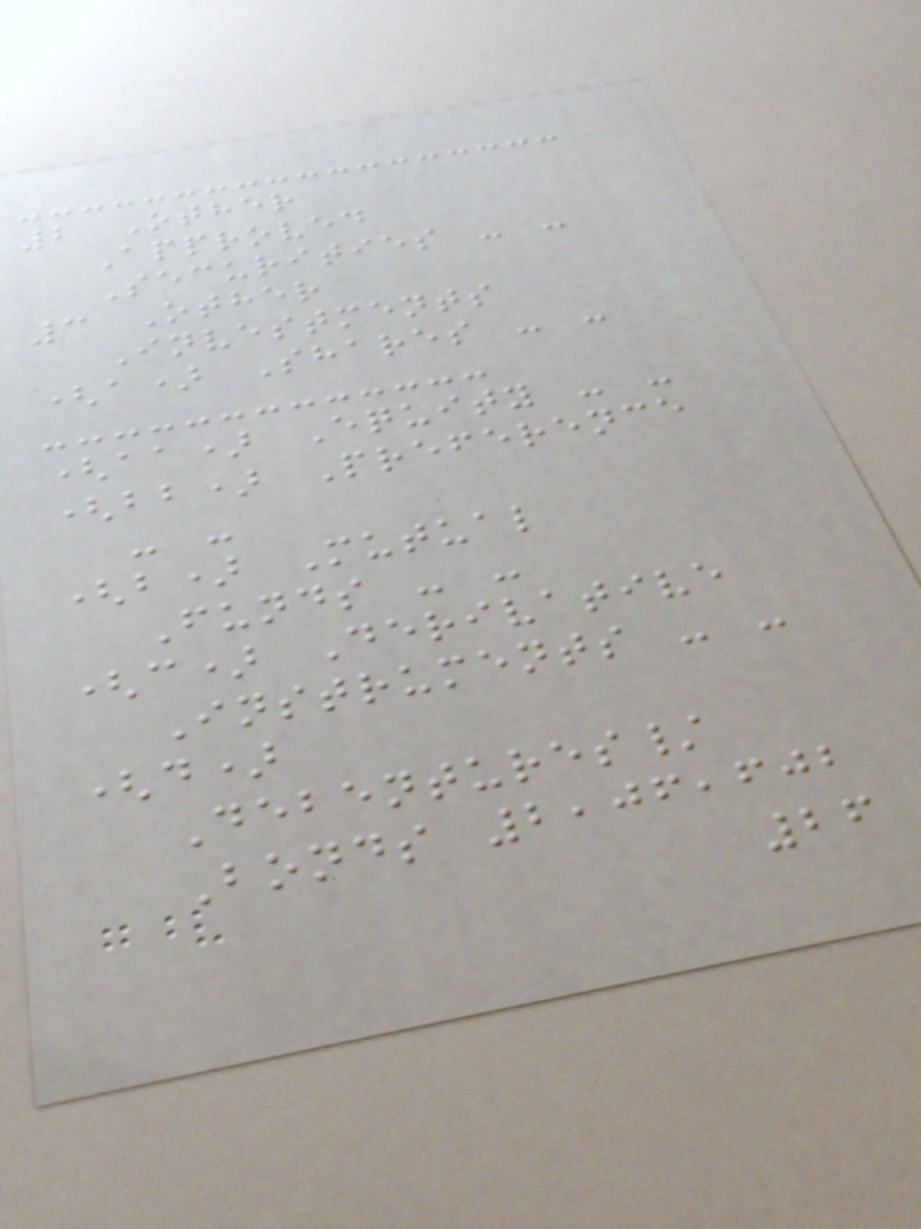2 Other
Approved
Securities - -
3 Other
Investments
(a) Shares - -
(aa) Equity - -
(bb) Preference
- -
(b) Mutual
Funds - -
(c) Derivative
Instruments - -
(d)
Debentures/
Bonds 2,06,602
26
